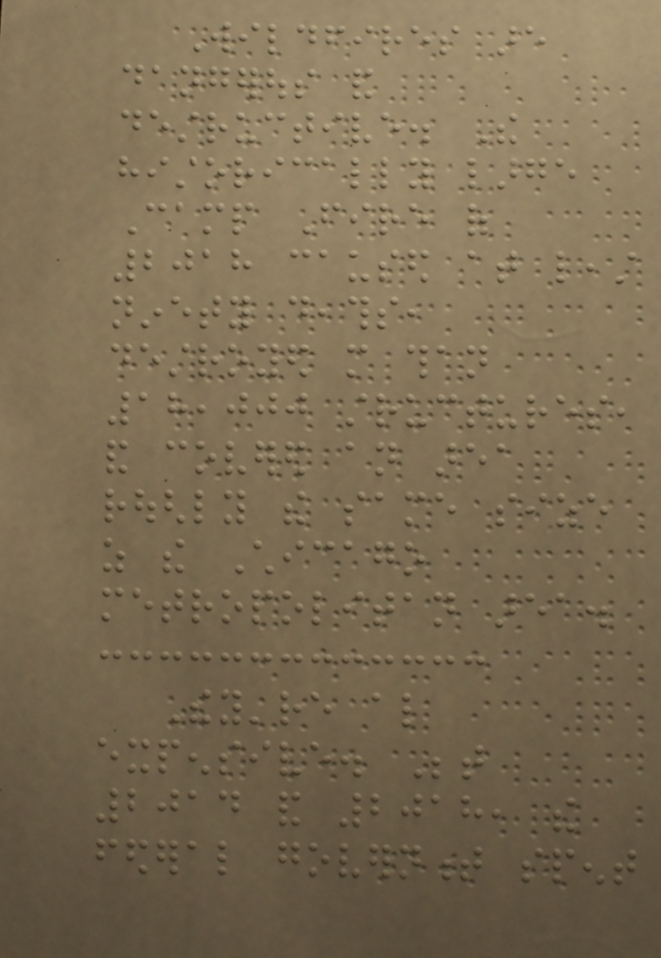Wildfires are
dangerous and
destructive. The
historically large
Camp Fire of
2018 caused at least
ninety deaths,
destroyed more than
18,000 structures,
and covered an area
roughly the same size
as the Chicago
metropolitan area.
They're also
expensive. Between
2014 and 2018, the
federal government spent
